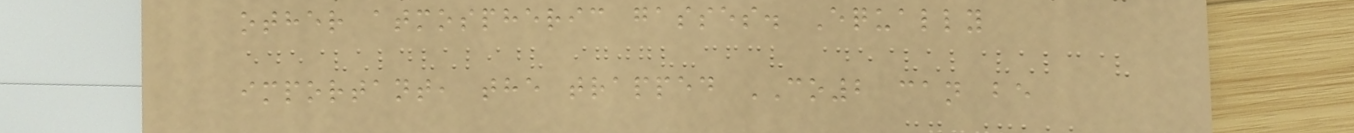other atmospheric gasses. Equally
important, the trapped CO2 can be
